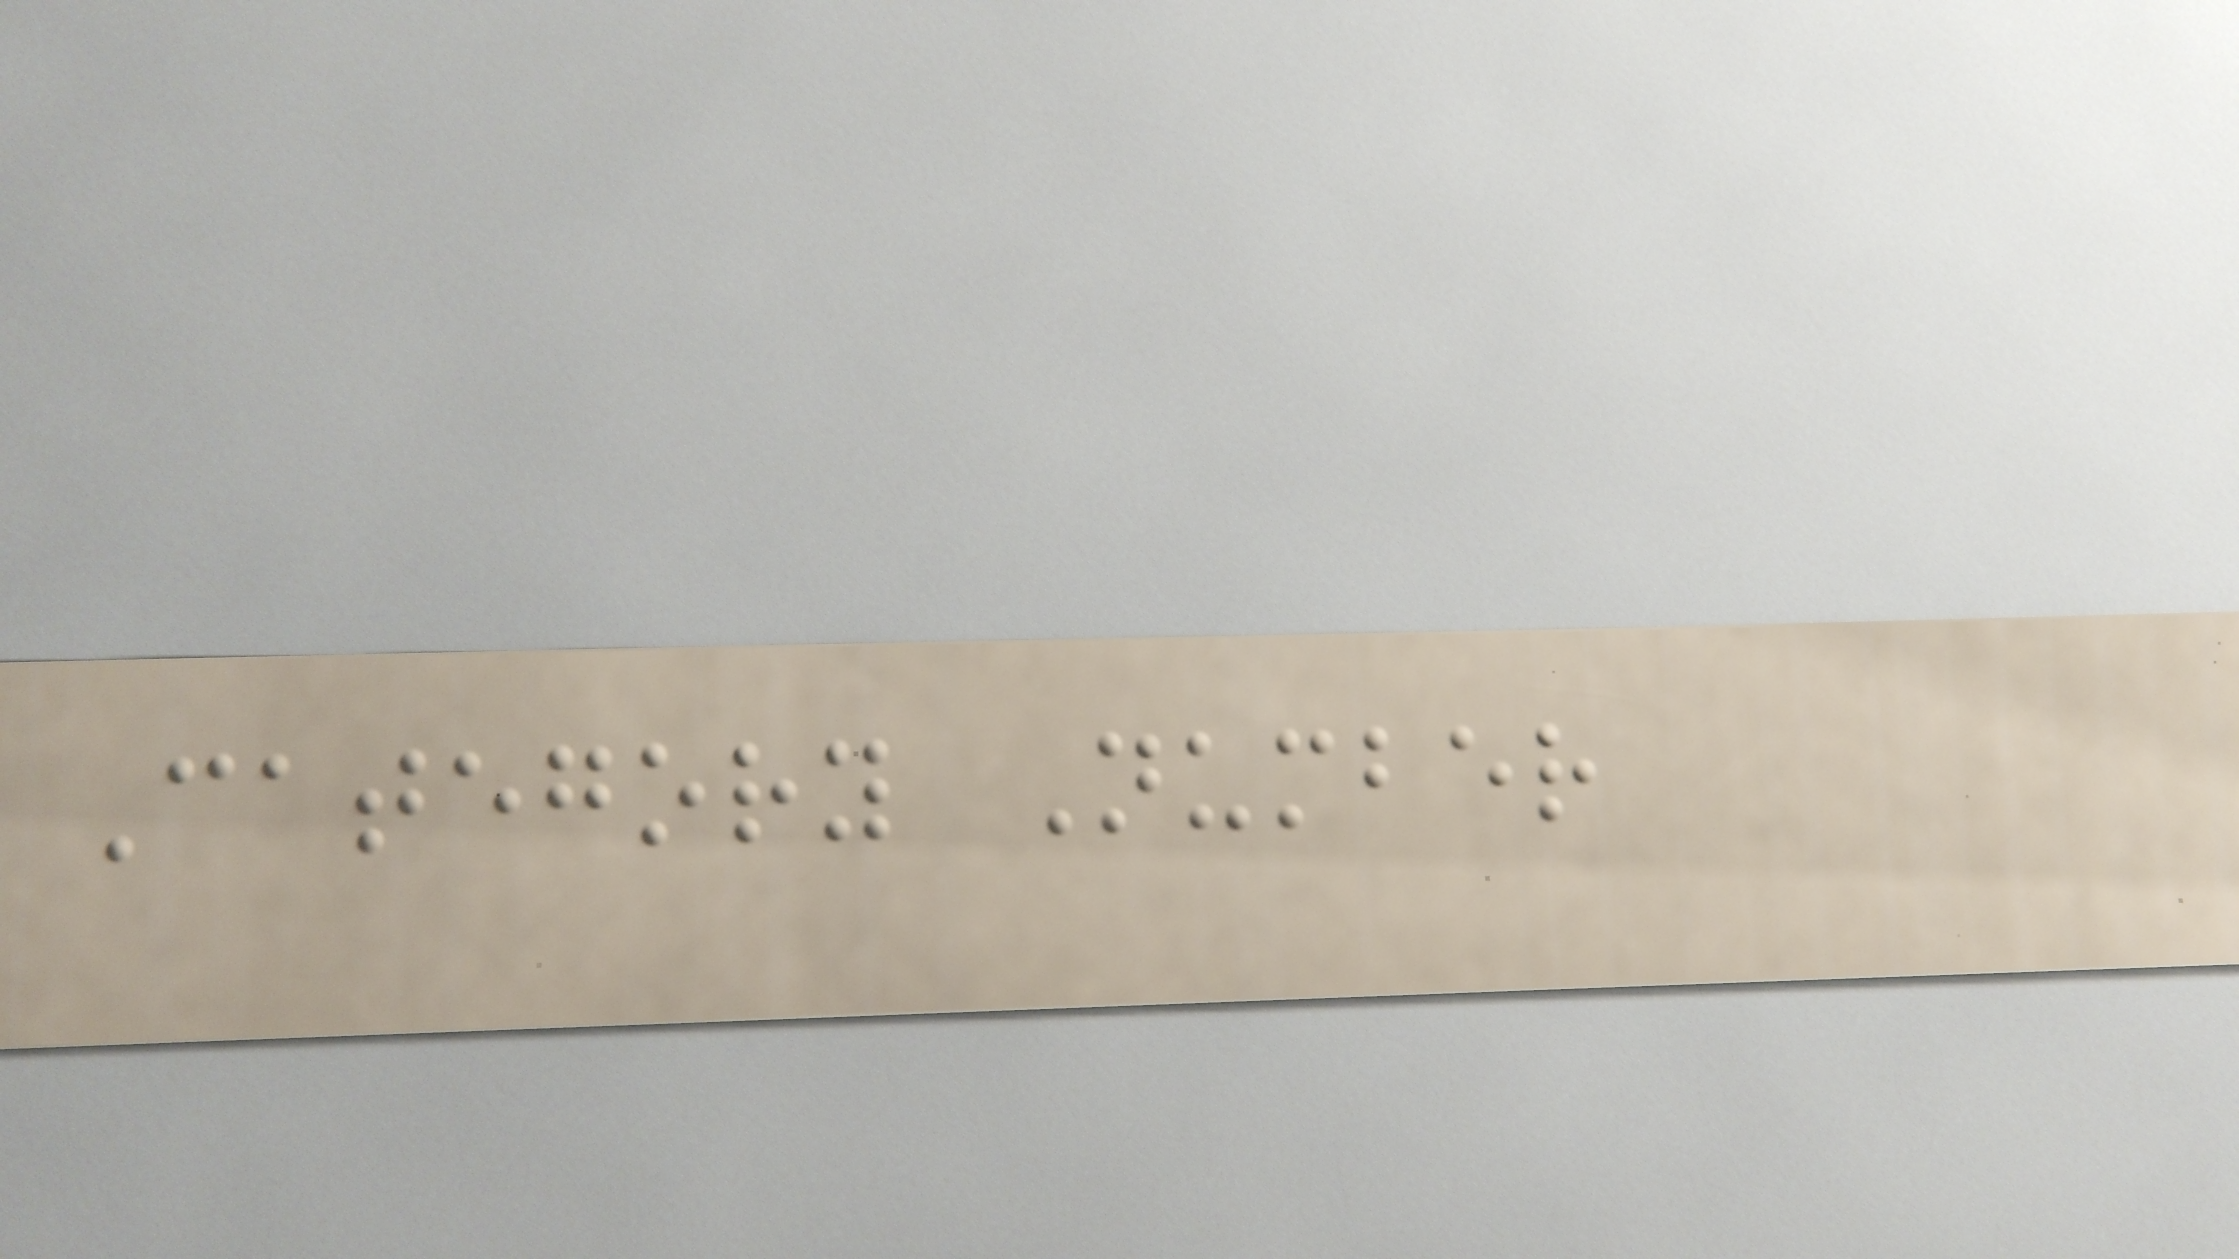Category Number
